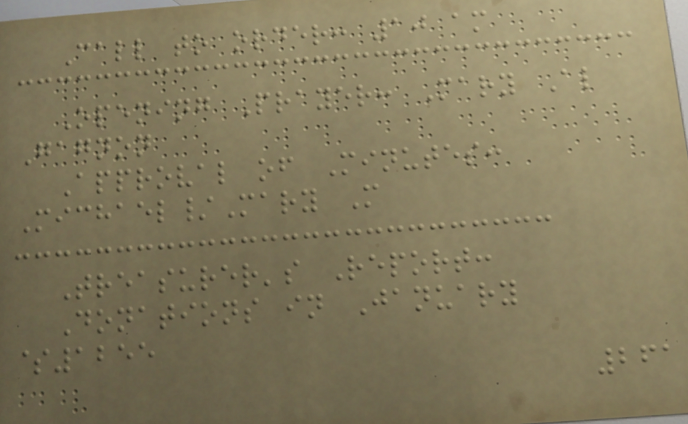Call to order: 10 am
Opening Prayer: Mary Al
Gagnon
Approval of Minutes:
Michael/Mary M
Treasurer's Report:
Donations in January
$1255
261
